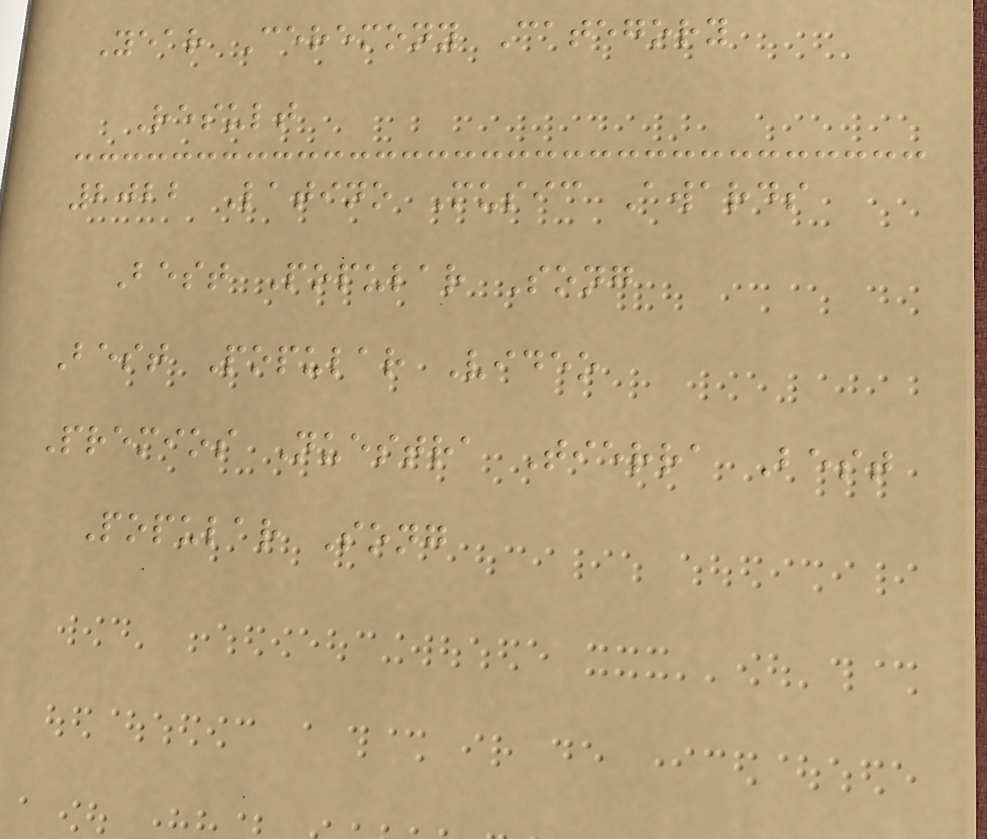Year Ceremony Category
Result
2022 Latino Music Awards
Best Popular Song
Best Popular Video
Premios Nuestra Tierra Best
Popular Song
